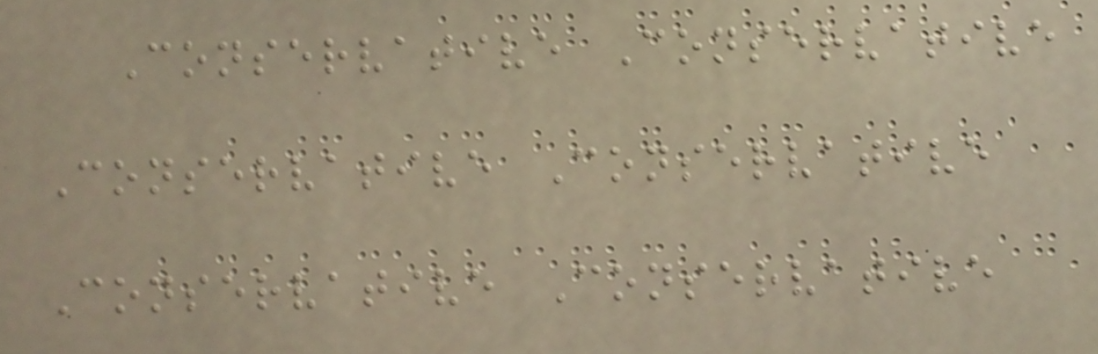Conservative Conservative
Conservative Conservative
Conservative Conservative
